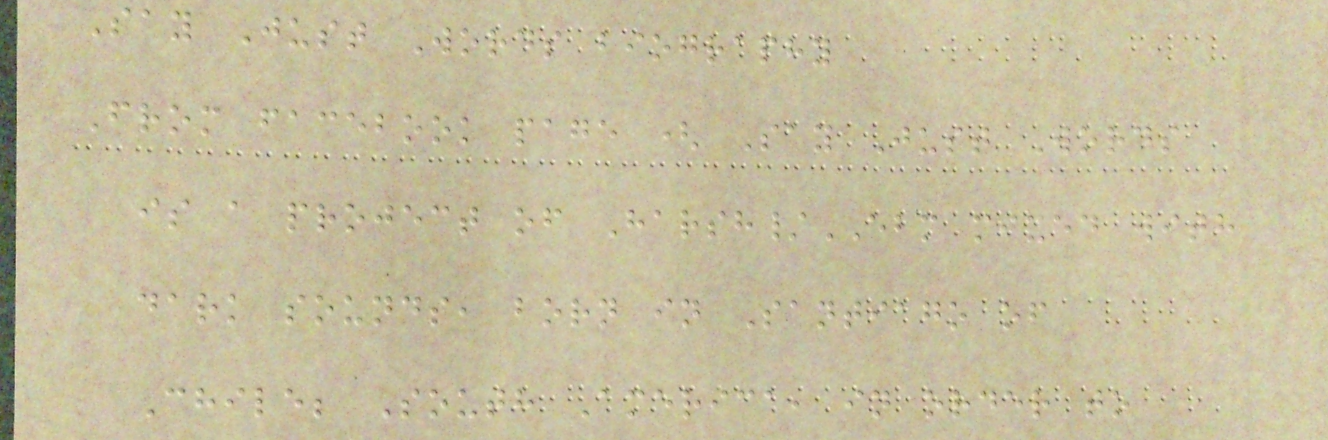Say Just Words biography
From facebook page ( Say Just Words
is a project of Harsh/EBM mixed with
dark sounds, born in Santiago of
Chile; South America, in order to
